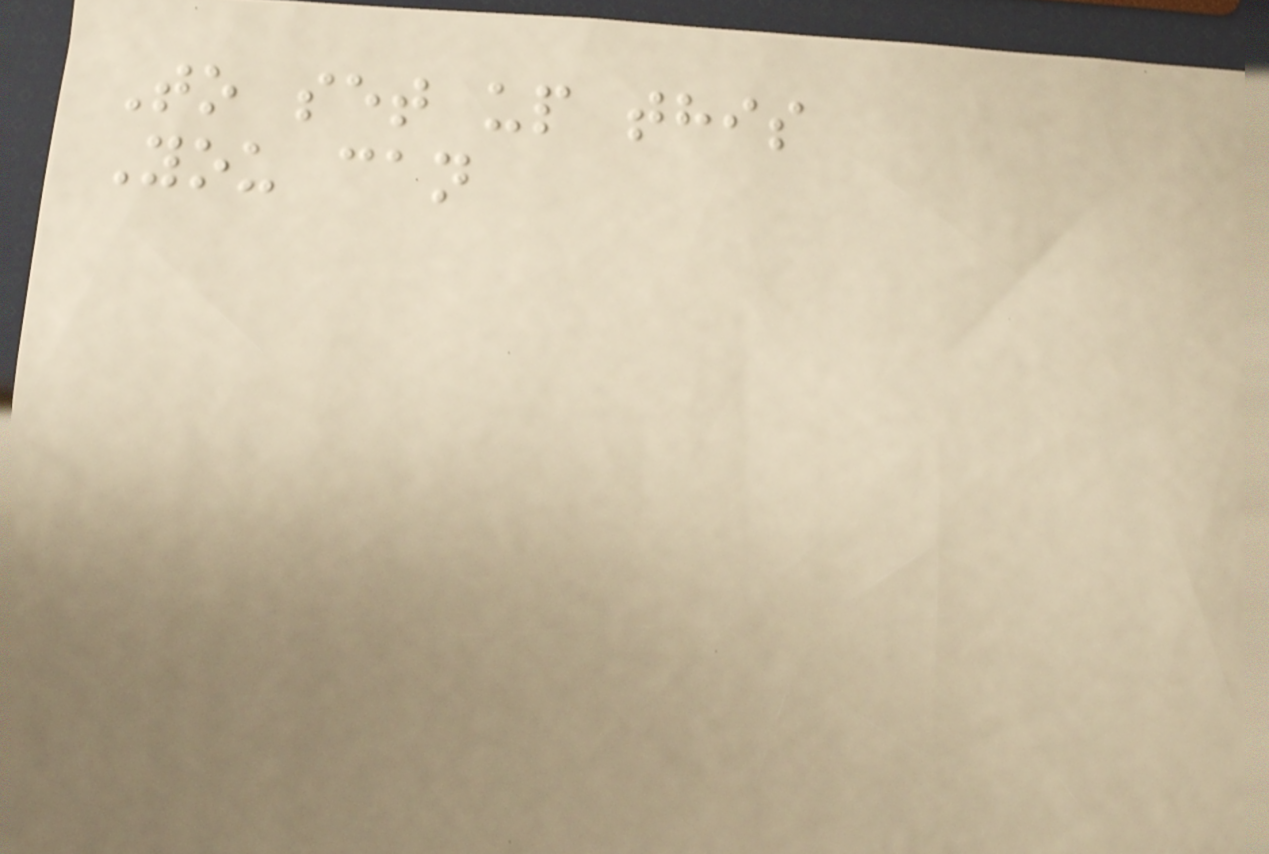To set up this
You can
